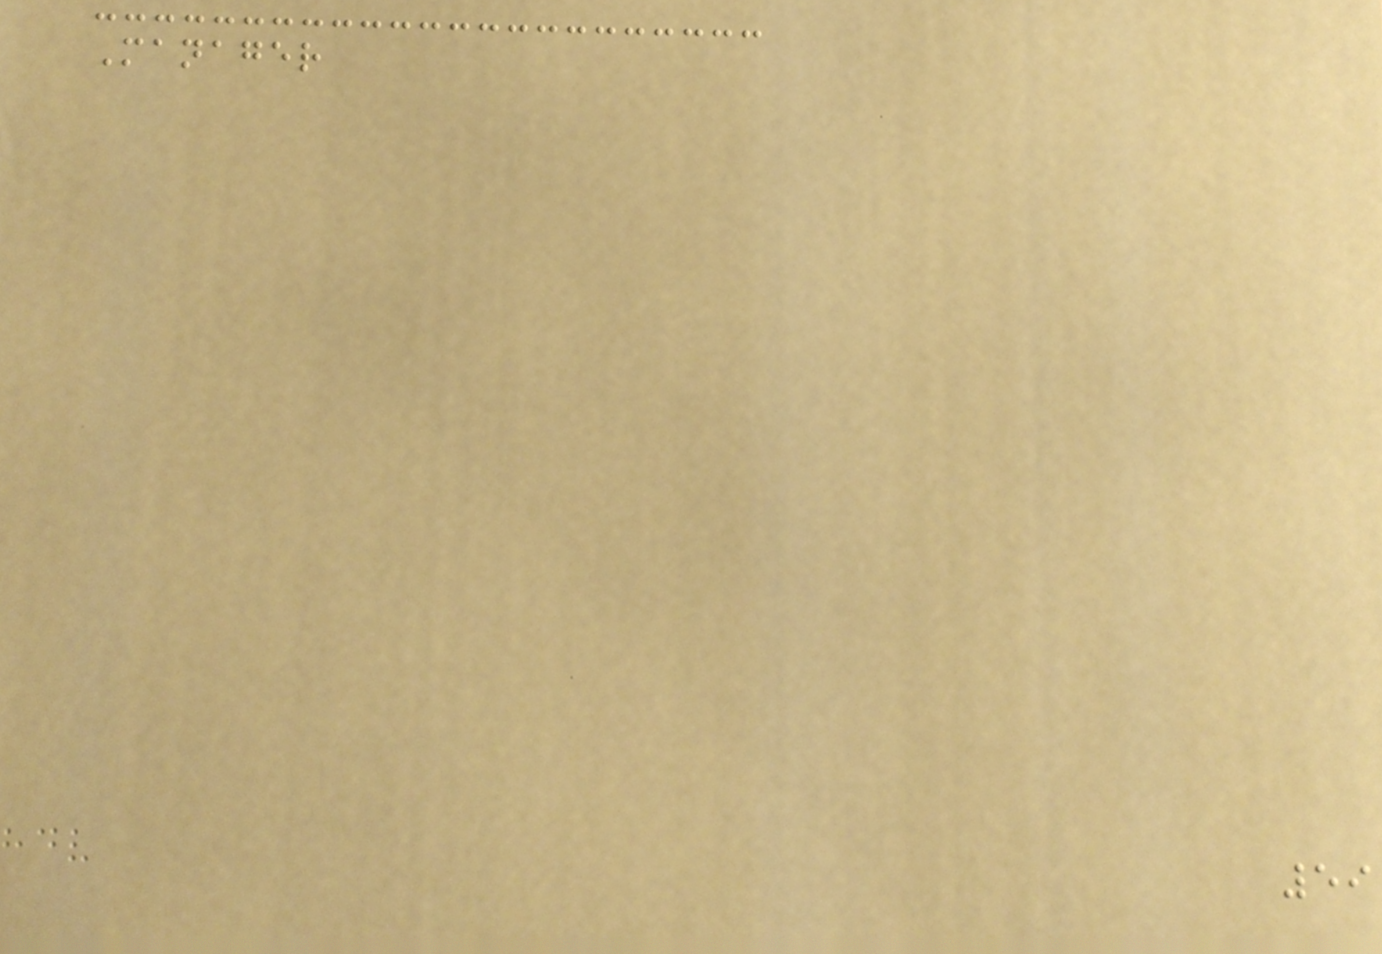Manager
59
